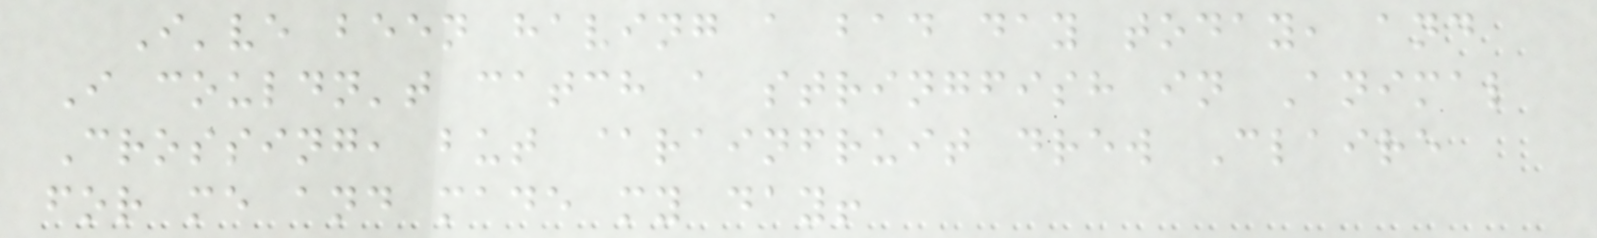I've been having a bad day today, and
I couldn't catch a stringfish in Animal
Crossing, but @rainfruit drew Claire
for me and made my day!
